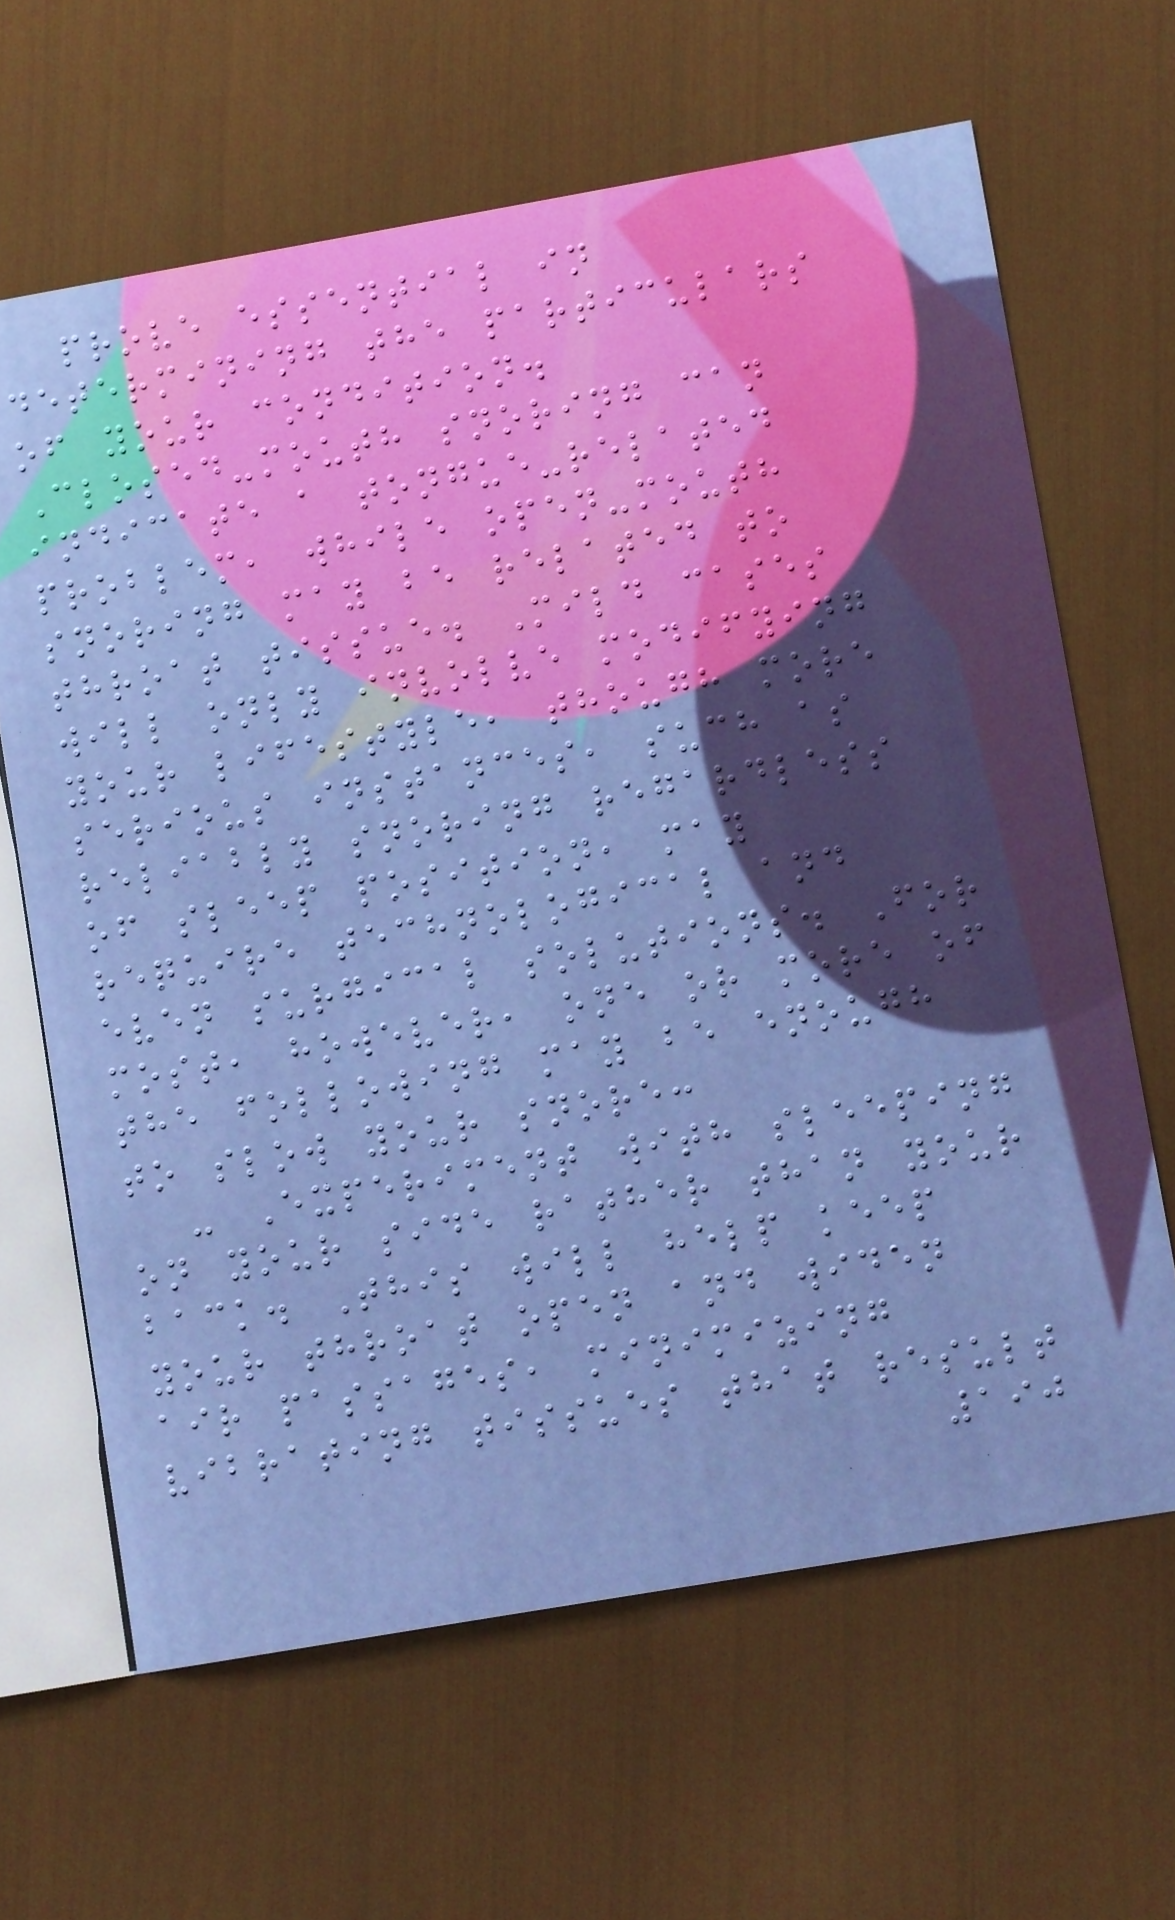prove essential in
determining the particulars
of your condition.
Closed-mouth snoring can
indicate a tongue-related
problem, while open-mouth
snoring may be related to
throat tissue. Mild cases
will only involve modifying
your lifestyle, though more
serious instances, such as
reliably snoring regardless
of sleep position, may
require technological and
even surgical solutions. For
most, however, one or more of
the following may be enough
to slow your snore:
- Experiment with sleeping
on your side rather than your
back. This will help keep
your throat open and widen
air passages, minimizing
vibrating tissues that result
190
